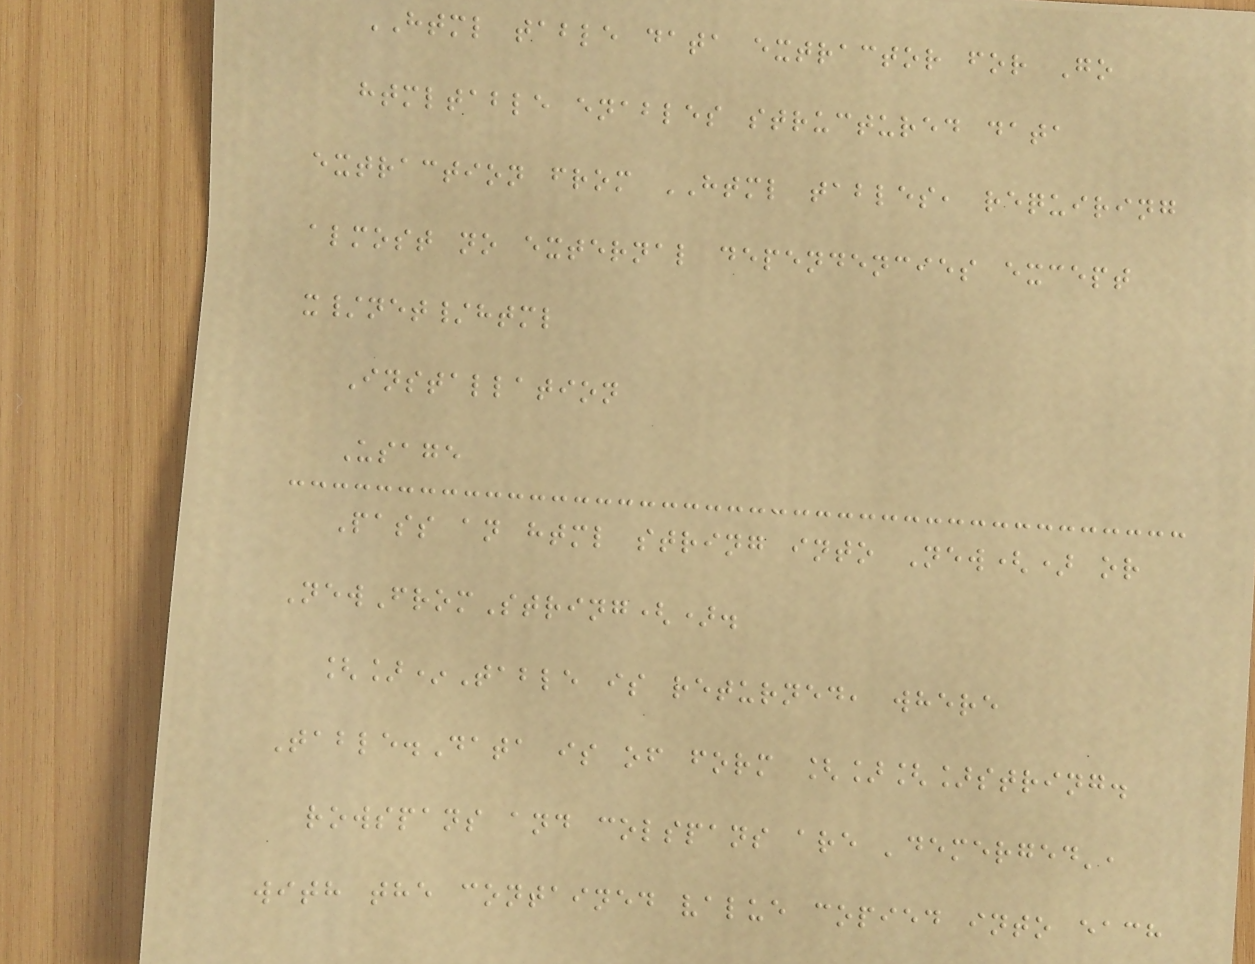HTML table data extractor for Go
htmltable enables structured data
extraction from HTML tables, requiring
almost no external dependencies except
x/net/html
Installation
Usage
Pass an html string into New() or
NewFromString().
[]*Table is returned, where
Table.Data is of form [][]string.
rowspans and colspans are 'demerged',
with the contained value copied into each
